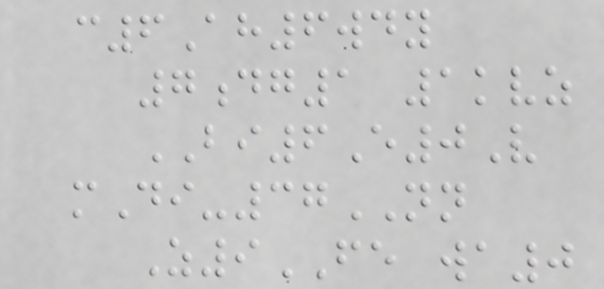c6Ah6wdy
7dg1 1kvz
BI6E0V
mDi-37NN
Z9FE wa0
